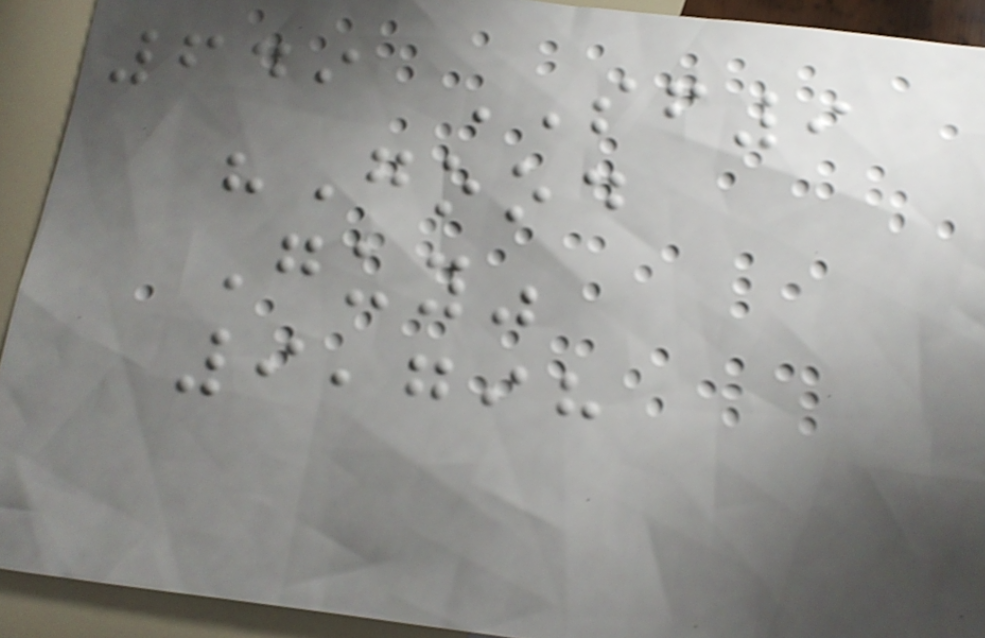649 SF9
"Good
Guy"
9,798
